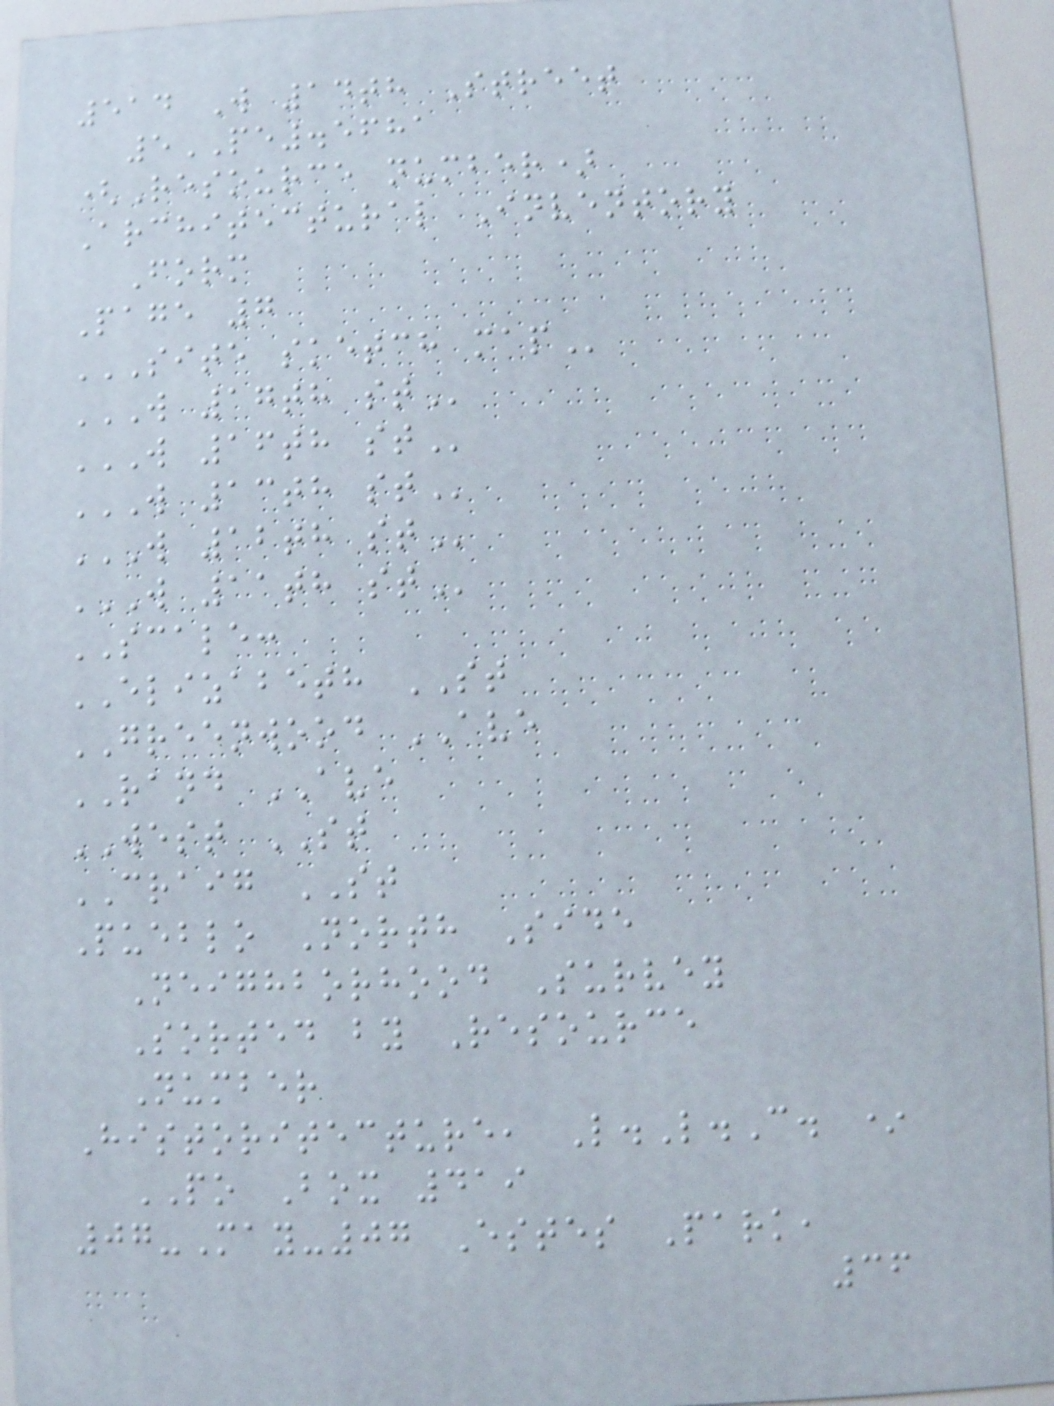514 W 14th Street
5PE.5681
(Resource number)
Architectural Inventory
Form
Page 7
SITE SKETCH MAP
W 17TH ST
W 16TH ST
W 13TH ST
W 12TH ST
W 11TH ST
SCALE:
ELIZABETH ST
GREENWOOD AVE
RAND AVE
WEST ST
CRAIG ST
Pueblo North Side
Neighborhood Survey
Sorted by Resource
Number
Historitecture, L.L.C. *
PO Box 419
07-May-07 Estes Park,
36
